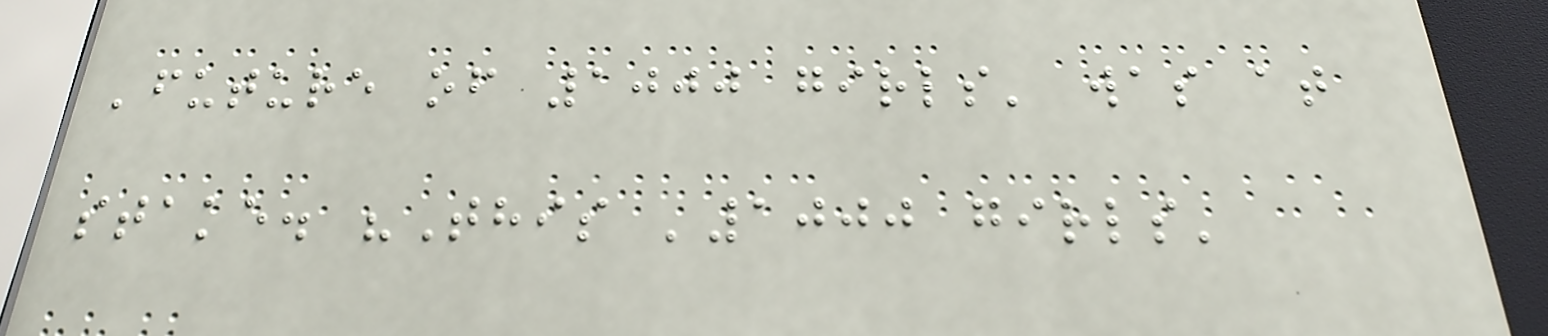'future of 1000 girls' was at
stake. "This '1000 girls'
